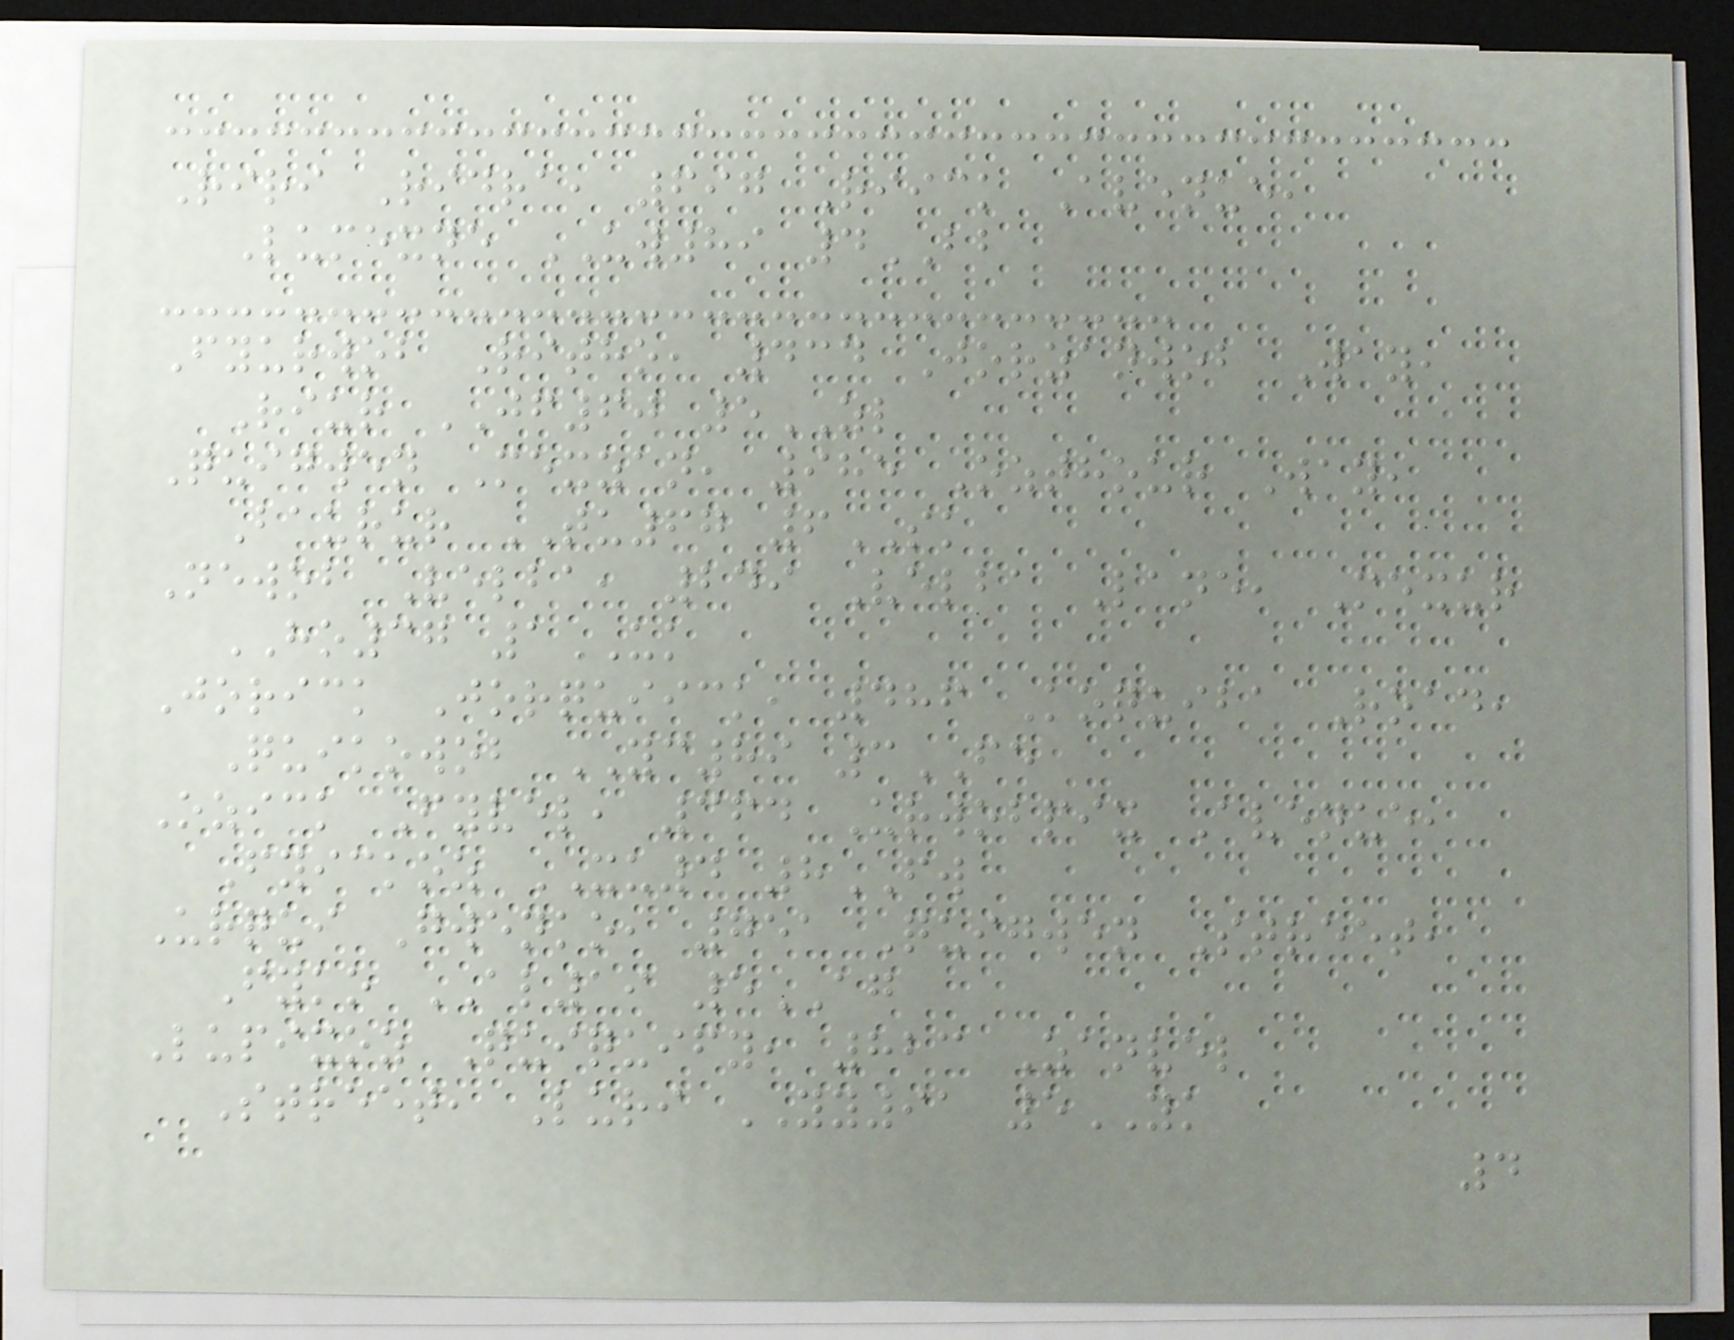Riri Ridra, 697 Riick Avenue,
Lumexne UW89 4BB
Fyurwob Ritho, 434 Jorzanwob Way,
Riur JF60 5ZL
Quigwen Mexzan, 985 Ozthour Way,
Baurur TU67 6SK
Newob Velba, 249 Velba Lane, Mexur
HO37 1UK
Jorick Jorquiick, 486 Koquiba Road,
Quikowob YC89 3FE
Ozick Fyvel, 364 Urwobpix Avenue,
Fyickoz XU4 8FW
Urqui Gwenko, 751 Quigwen Street,
Fyko AL19 5AG
Lupixoz Quiquify, 823 Zanvel
Street, Luri YY91 5YK
4
